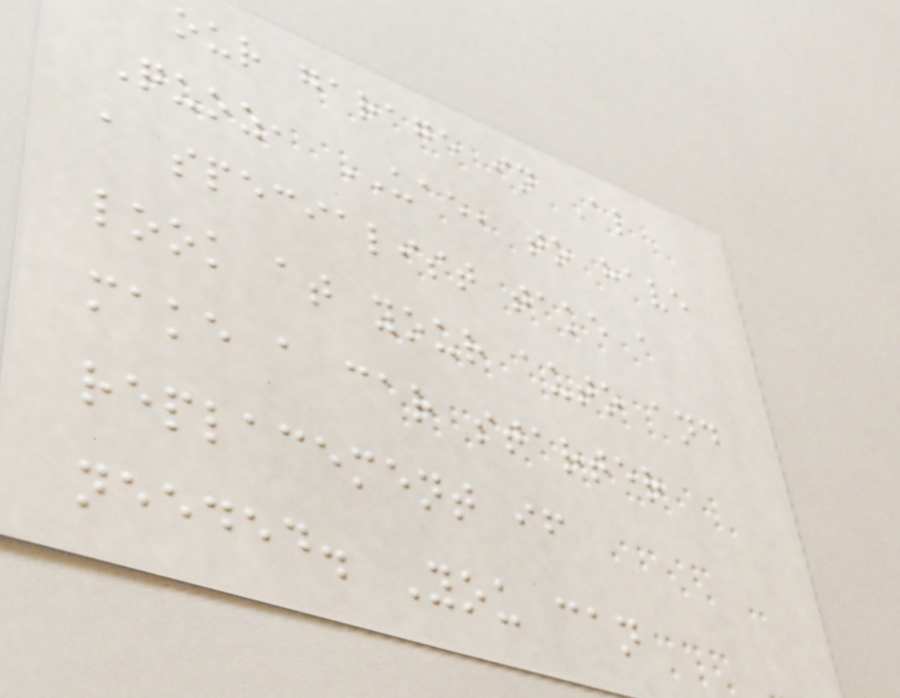our garage in Al
Quoz, UAE, to have
a specialist take a
look at your auto and
make a car starter
replacement if
needed. You can
